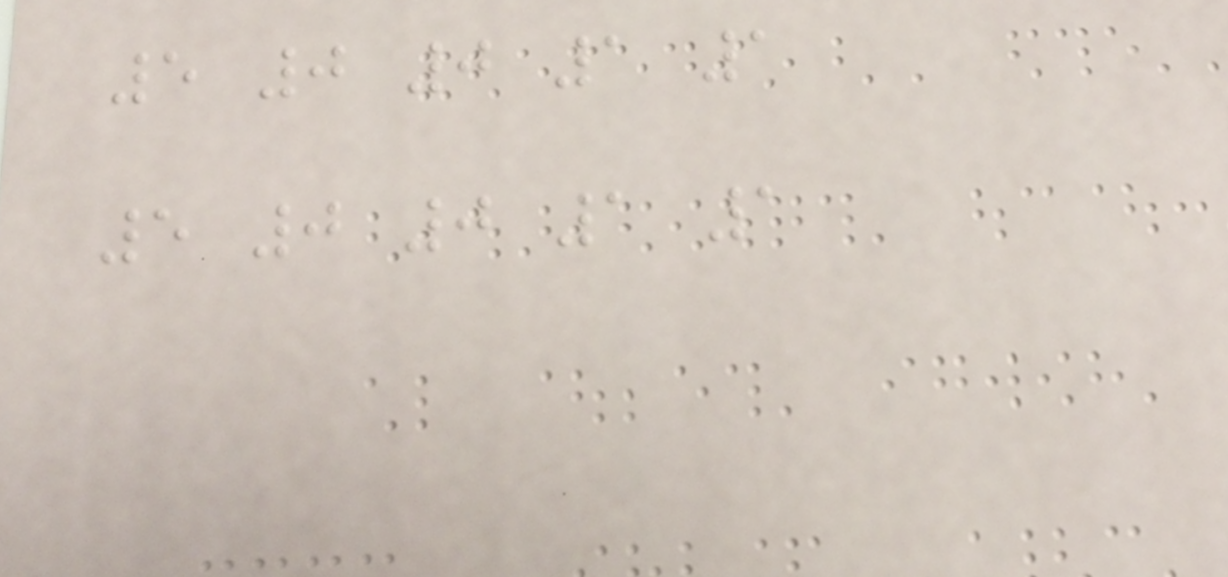5 0 0 1 1
5 0 0 1 1
